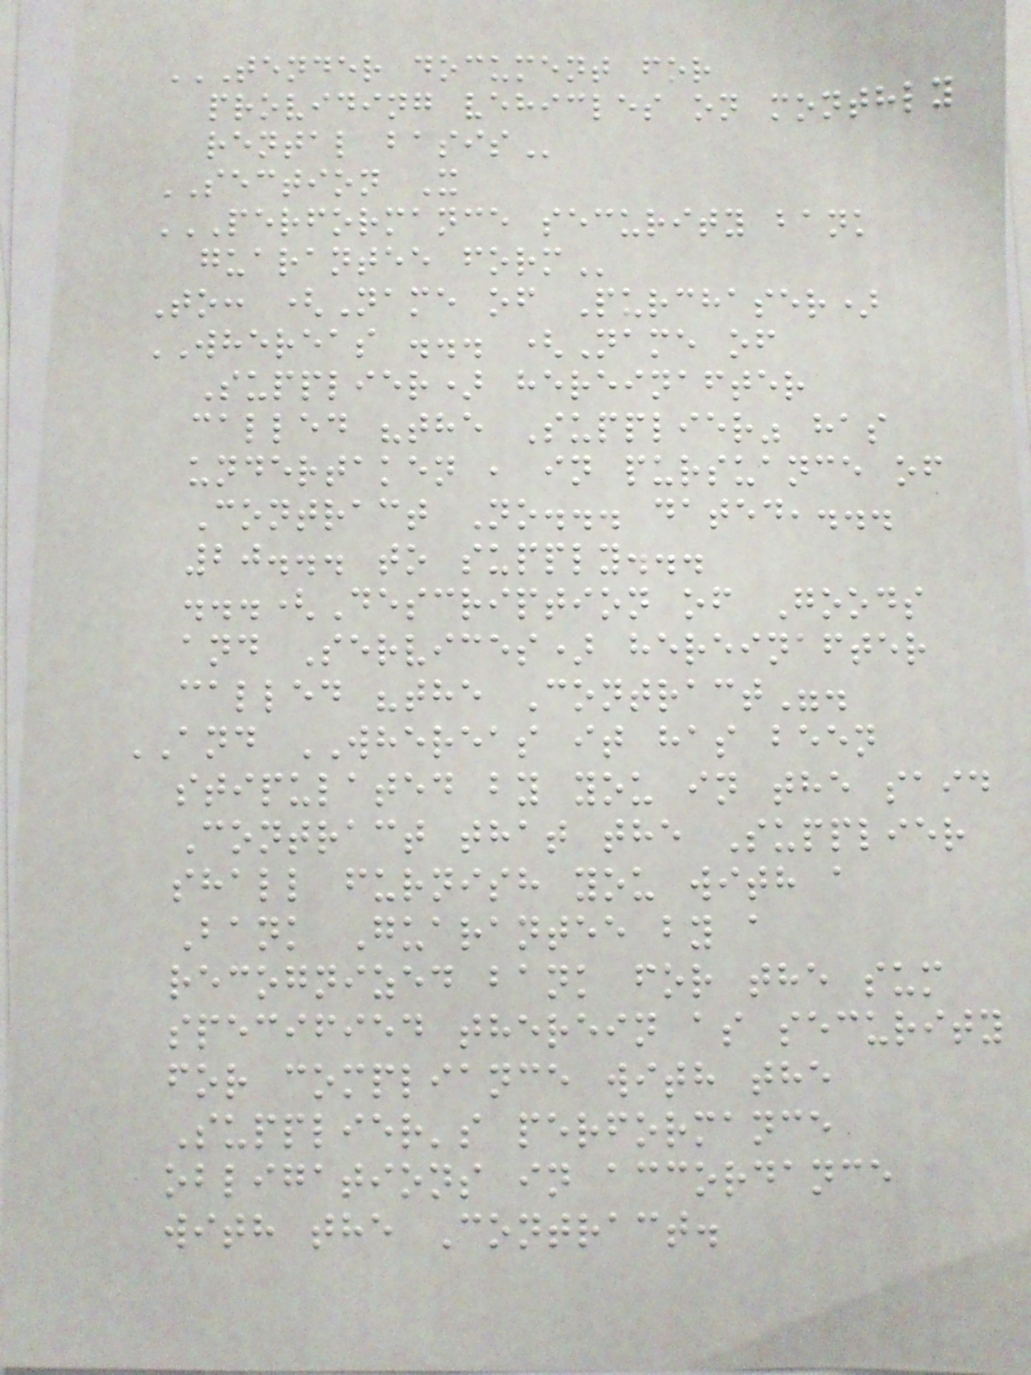TENDER DOCUMENT FOR
PROVIDING VEHICLES ON MONTHLY
RENTAL BASIS
SECTION X
PERFORMANCE SECURITY BANK
GUARANTEE FORM
To: (Name of Purchaser)
WHEREAS ... (Name of
Supplier) hereinafter
called "the Supplier" has
undertaken , in pursuance of
Contract No... dated,...
20... to supply...
...(Description of Goods
and Services) hereinafter
called "the Contract".
AND WHEREAS it has been
stipulated by you in the said
Contract that the Supplier
shall furnish you with a
Bank Guarantee by a
recognized bank for the sum
specified therein as security
for compliance with the
Supplier's performance
obligations in accordance
with the Contract.
